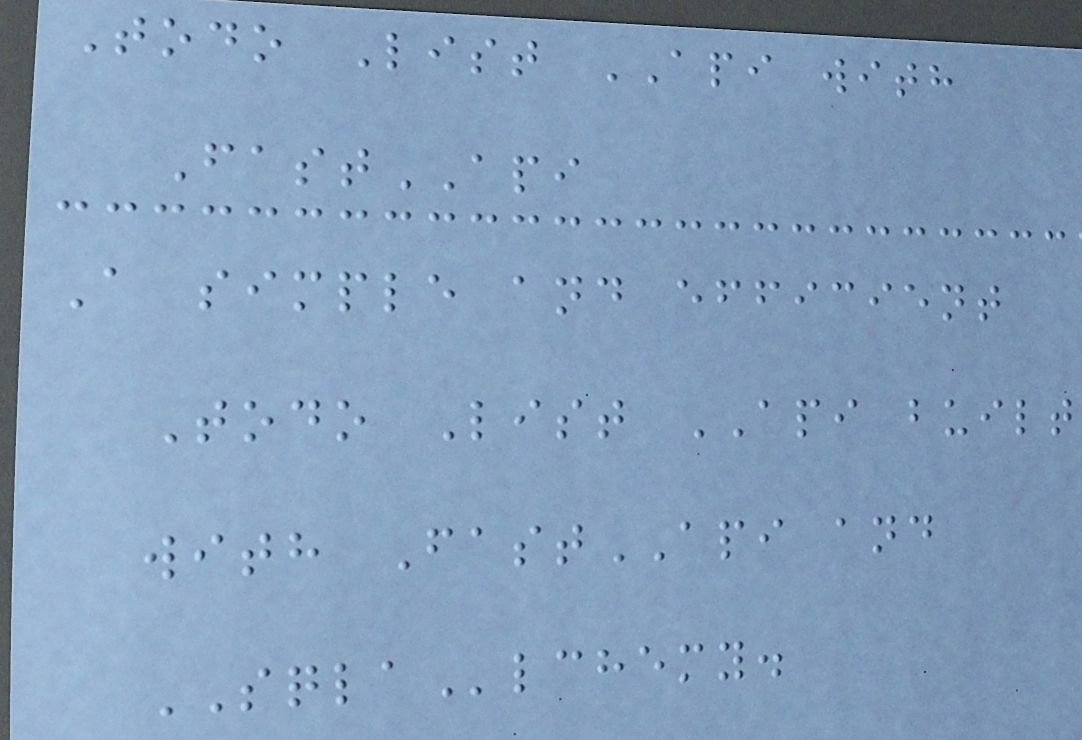Todo List API with
FastAPI
A simple and efficient
Todo List API built
with FastAPI and
SQLAlchemy.
